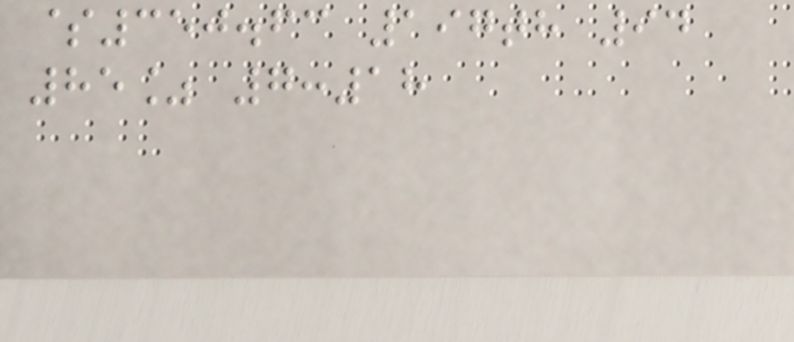$350.63 197th 94
85% 7:18
